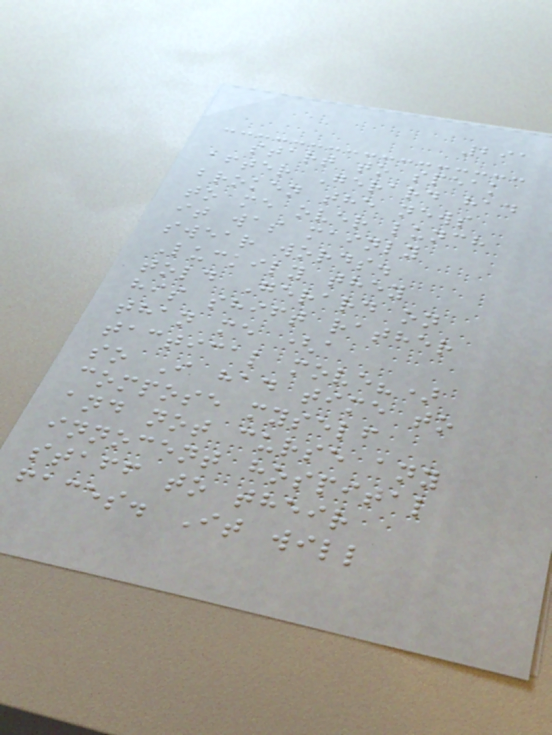291
start to speak
after Gerard had
broken the news
to me over lunch
it was mainly
swear words.
Luckily they
told Gerard on
his shift rather
than me (a
tactical move?)
so I had time to
compose myself
and not curse any
innocent hospital
staff to their
faces. It will
